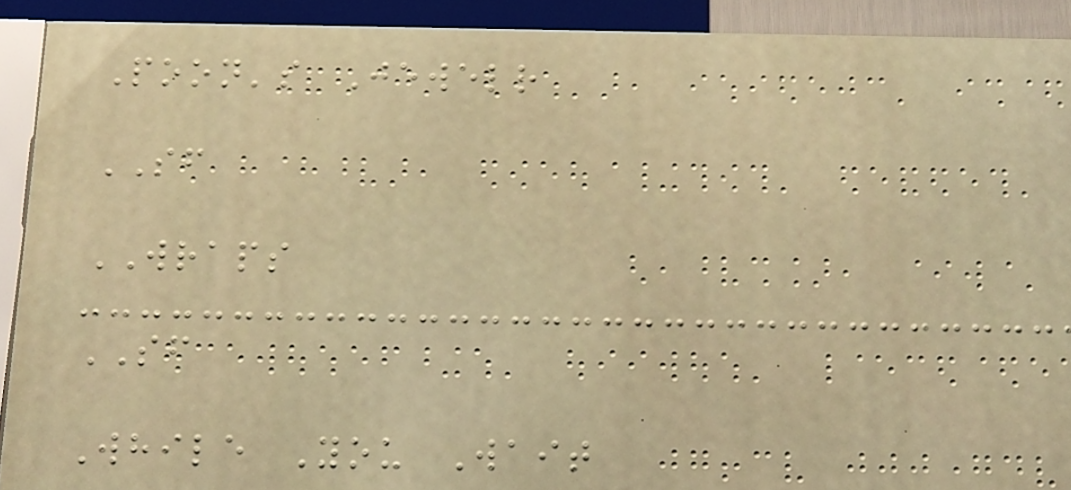Poon's Jewelr
SF
WRAPS
SF
While You Wait
